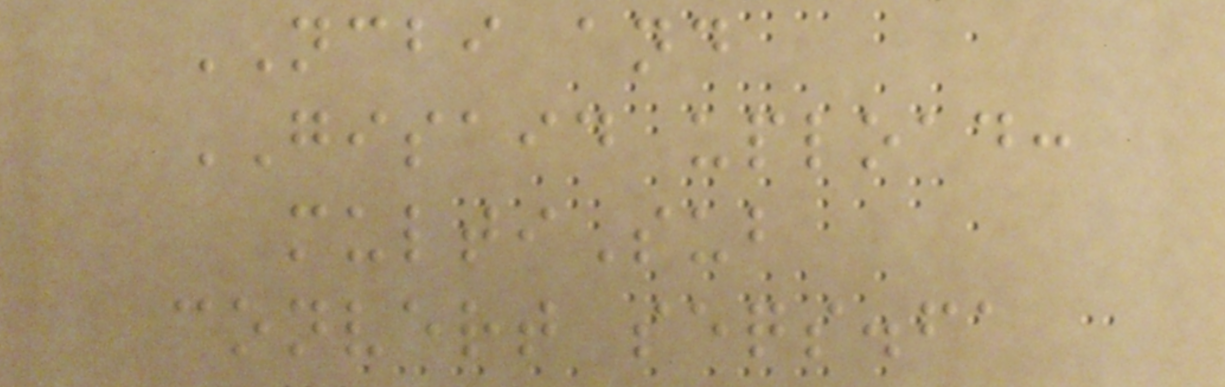NCBI and
GISAID upload:
multiSub
convert seqs.fa
